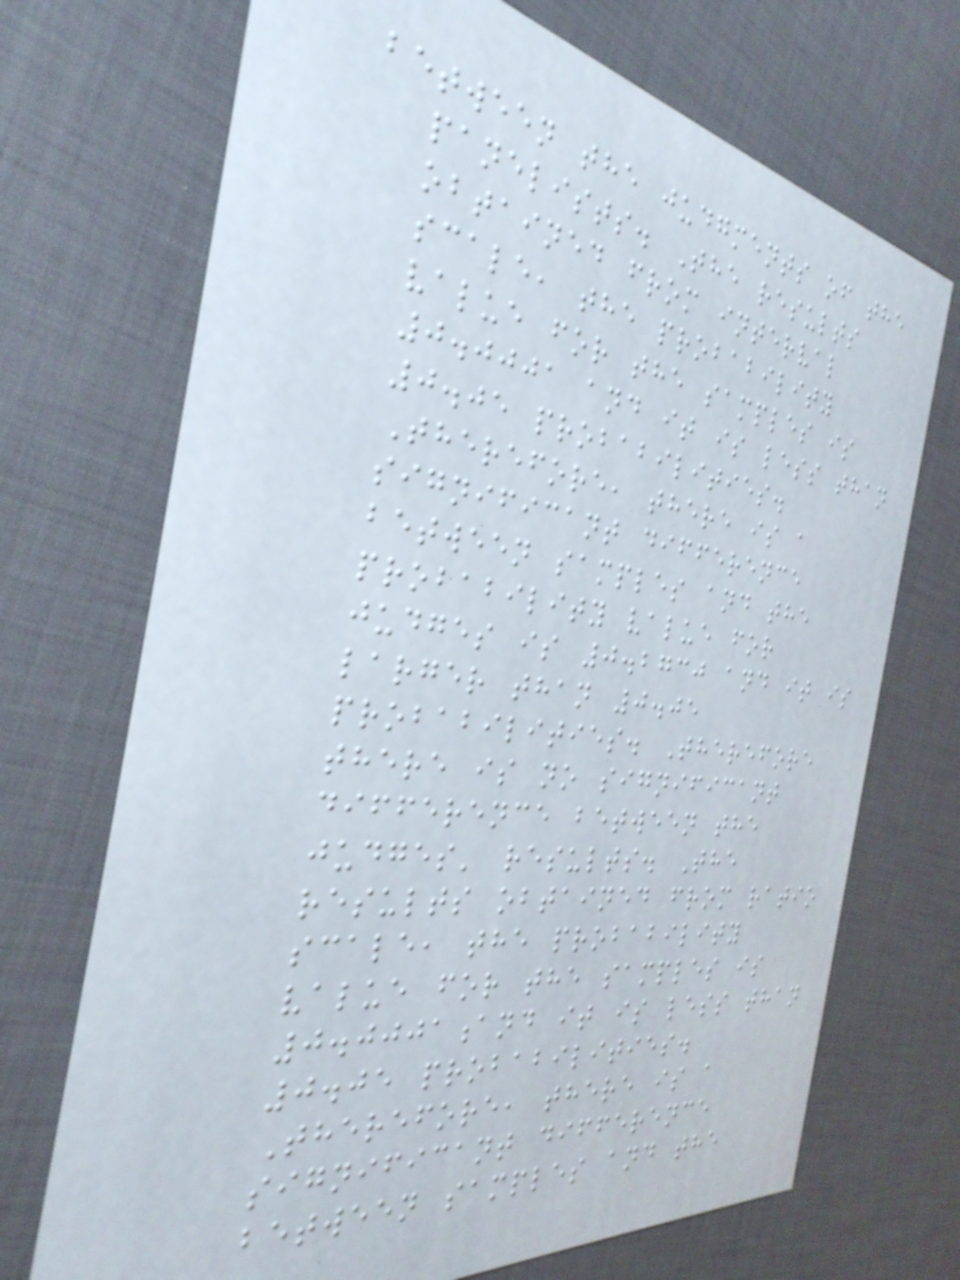between the judgments of the
panelists. The results
obtained from interval
scale, the probability
value for the samples is
0.0001 and it is less than
0.05 probabilities.
Therefore, there is a
significant difference
between samples and the
probability value for
judges is 0.2730 and it is
larger than 0.05
probabilities. Therefore
there is no significant
difference between the
judges' results. The
results obtained from ratio
scale, the probability
value for the samples is
0.0001and it is less than
0.05 probabilities.
Therefore, there is a
significant difference
between samples and the
